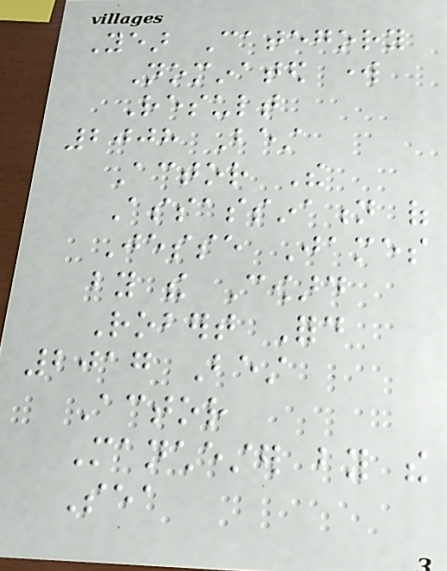Year Category
Nominated work
Result
2008 Best
Actor The
Assassination of
Jesse James
by the Coward
Robert Ford
2017 Best
Actor
Manchester by the
Sea
